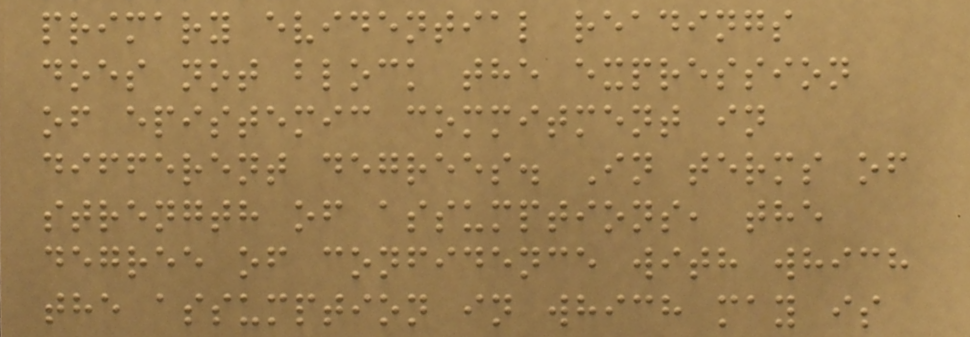primary evidential readings
does not block the expression
of epistemic commitment in
different degrees. In terms of
strength of assumptions, the
degree of confidence with which
the assumption in which may is
